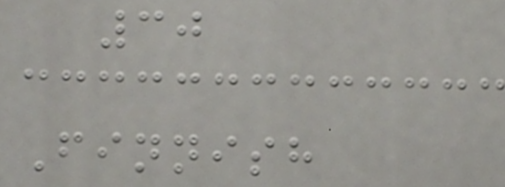30
Finnish
